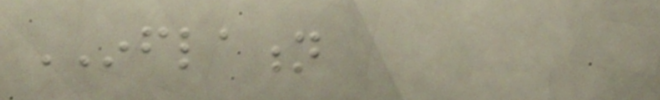INFLATION
